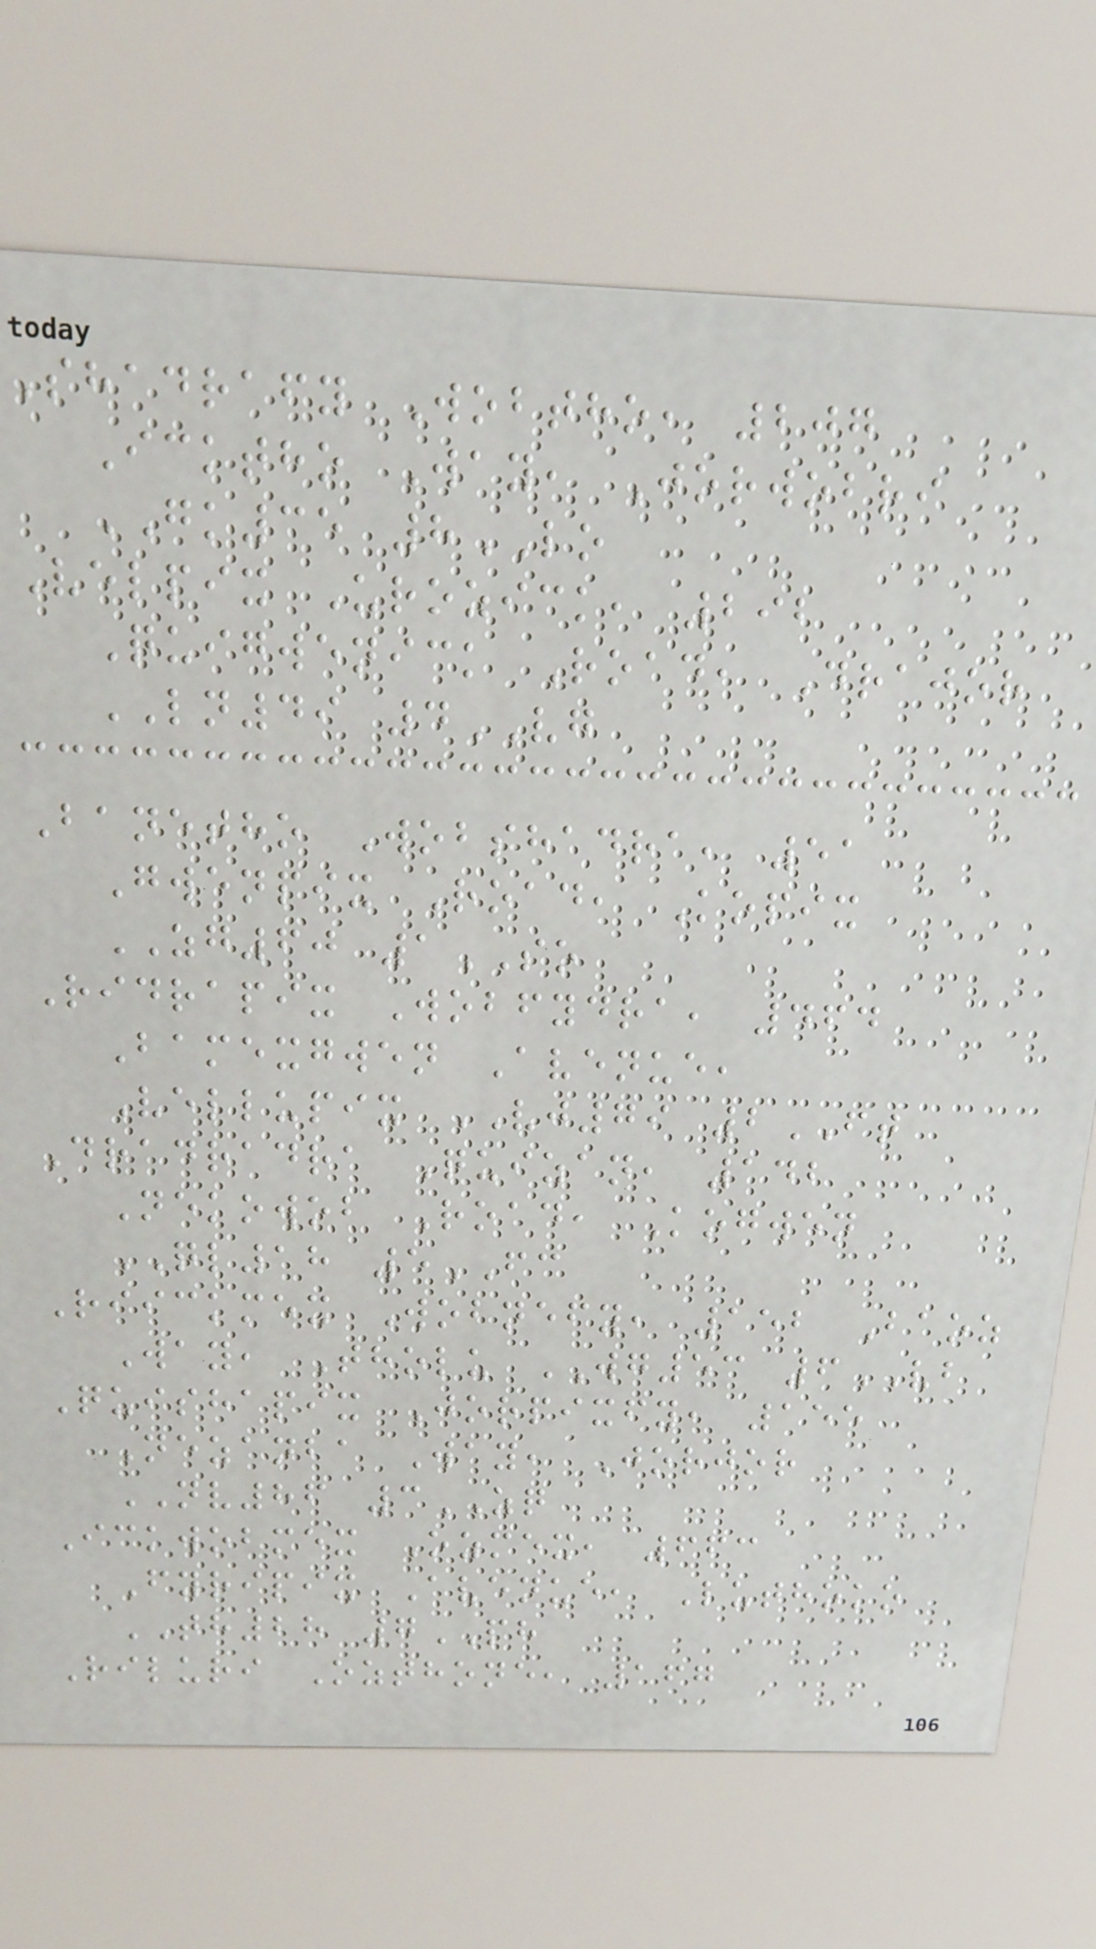Shadrafy Wobtho, 207
Icktho Way, Jorwobri
GK35 8LO
Velpix Urozick, 292
Quigwenick Road, Drajor
LN49 4VG
Banetho Wobshadra, 51
Gwenpix Road, Kopix
ZG60 1SO
Ridrapix Wobfydra, 464
Bamexgwen Avenue,
Vellupix VJ79 2FT
Dradradra Quizan, 142
Nekowob Road, Kogwen
QL18 5FC
Riickmex Wobnefy, 152 Baoz
Way, Tholu WG53 6VB
Quishapix Jorpixfy, 155
Nezanba Way, Jorjor
NV86 3ZQ
Ickwobmex Ozmex, 663
Fyripix Avenue, Luthoko
TH28 7PH
Riluri Ozthone, 167
